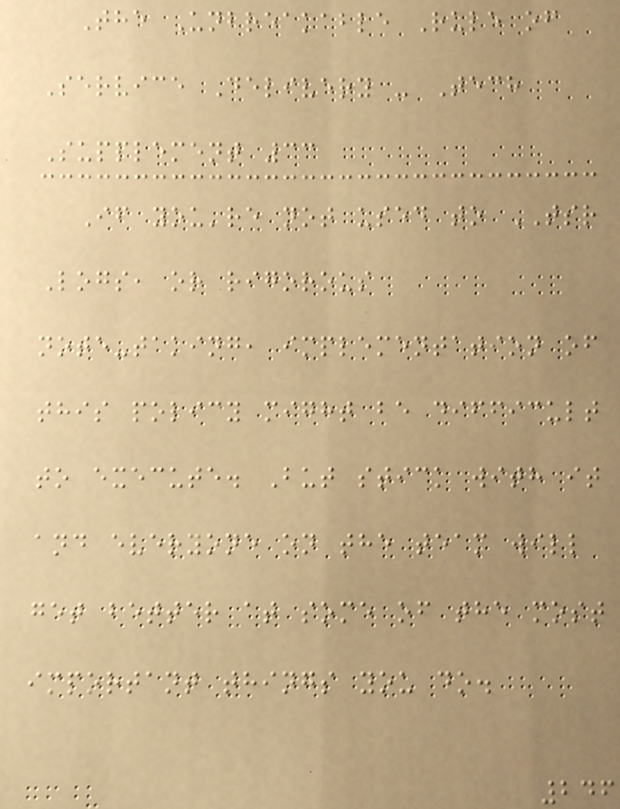The Unbreakable Rule of
Service Delivery - Tech
Supplement 33
If you're not used to TSR
Logs, or rigorous
note-taking, implementation of
this policy might be difficult
to execute. But stick with it
and everyone on the team will
get better at some of the most
important things you do.
246
